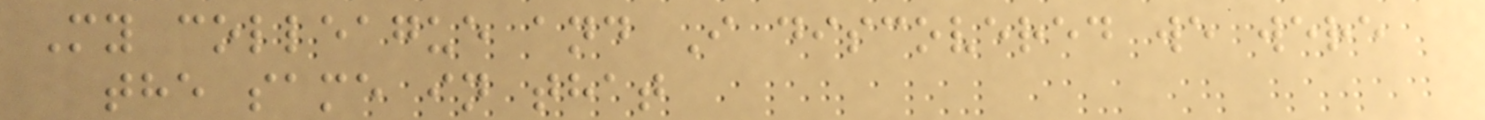My colleague and I discovered we were
the same in that
